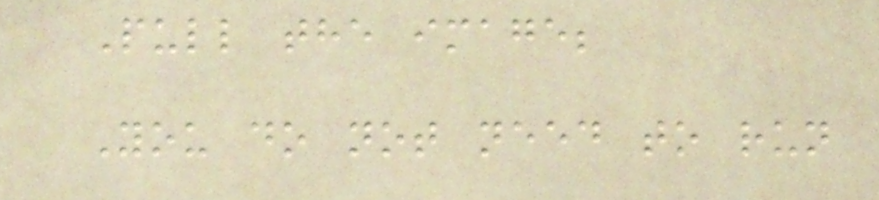Pull the image;
You do not need to run
